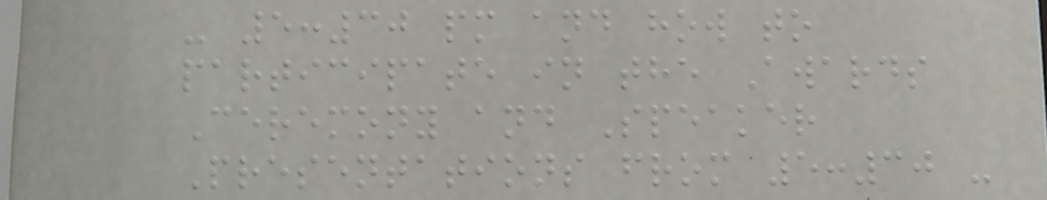- 5:30 pm and how to
participate in the Awards
Ceremony and Speaker
Presentations from 5:30 -
